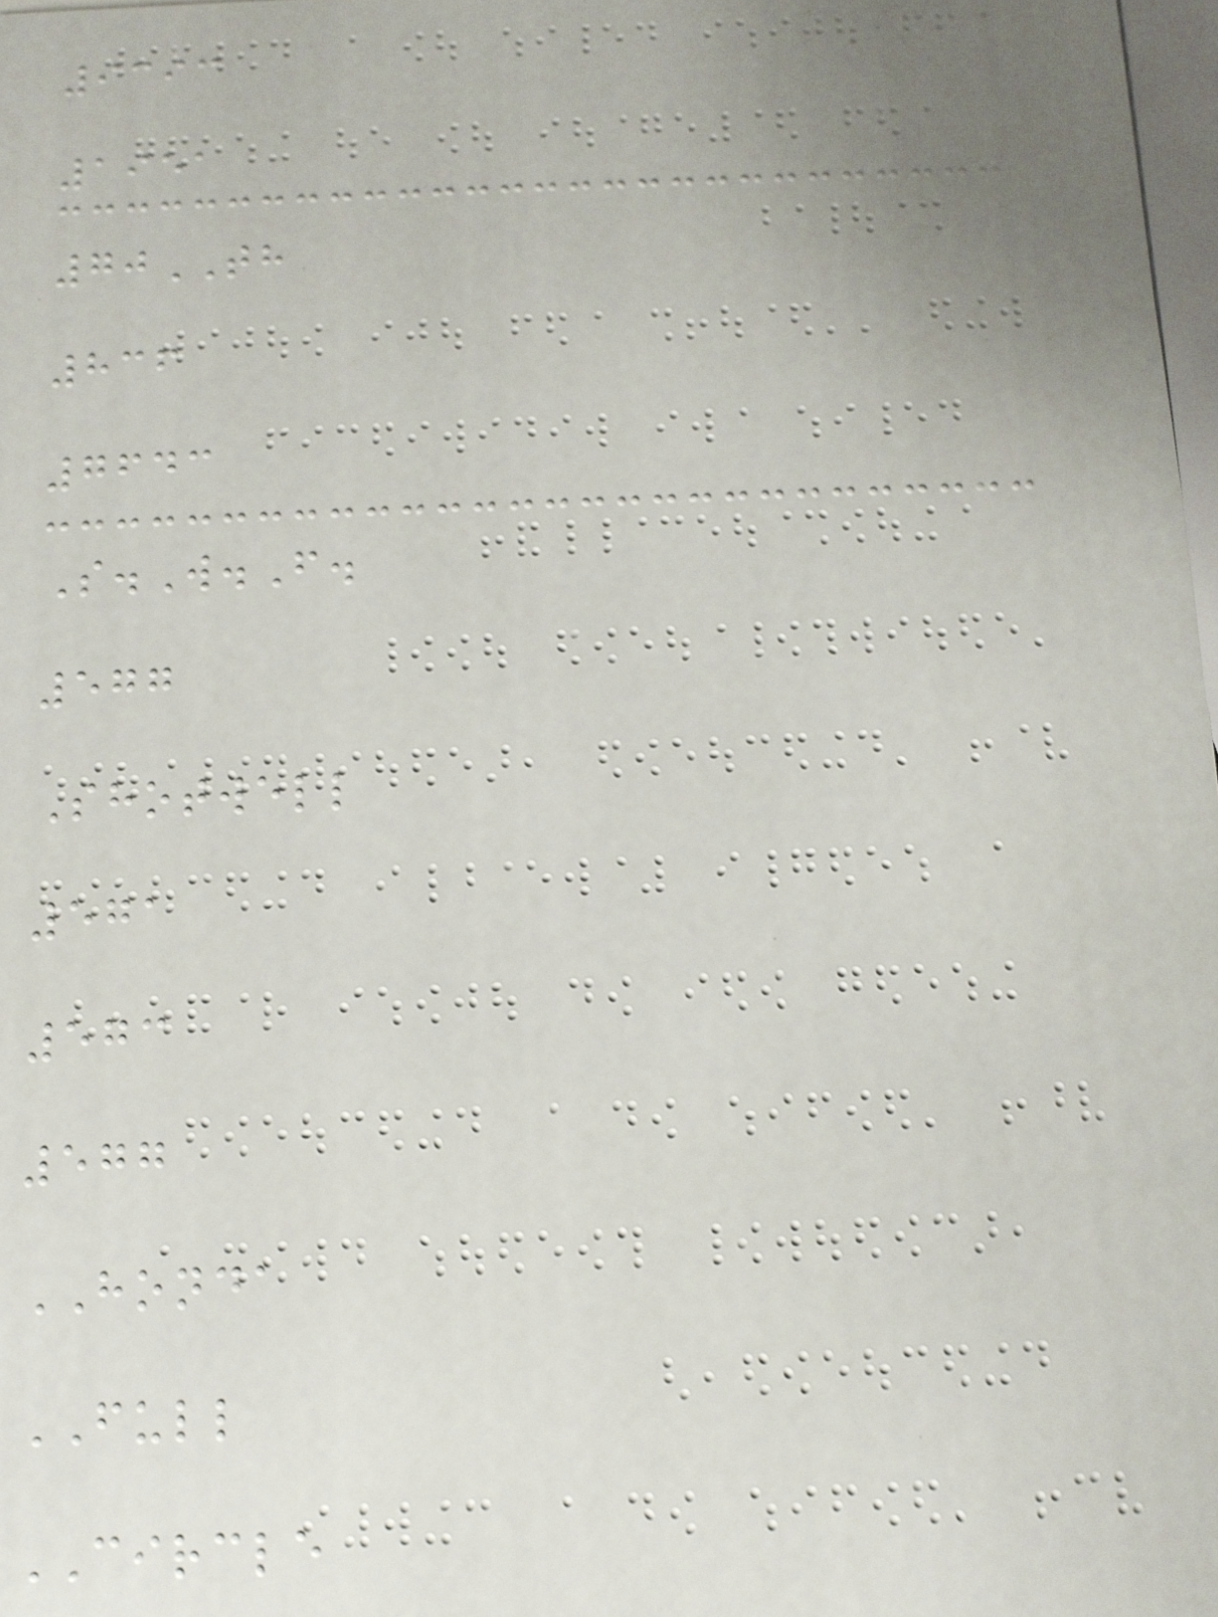9393
1951
70TH
836
7643
S.W.F.
577
Shotwell
571
573
577
HONDA
FULL
CIRCLE
